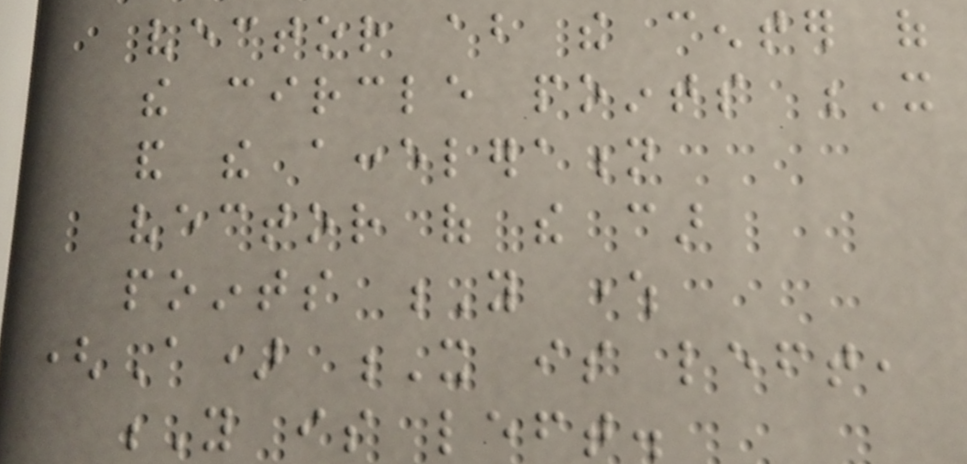vector about the center of
the circle points X
and the acceleration
vector of the car
points Y where
(A) X is left,
Y is left.
